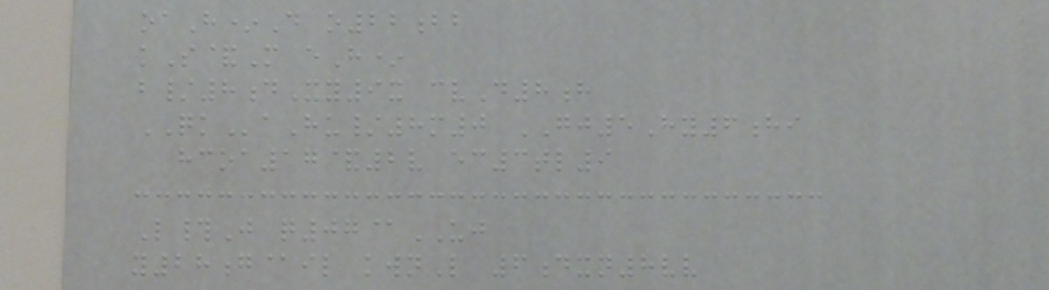oaH*D o22bb
kS&M eH*
b/8dXy9x cvD8h
QKaHu/8m0 GJ5Hy6hi
hcoa17&2v ec3tl9
L#J q07@UJ
y28g@il kwnL 6dxn8vv
